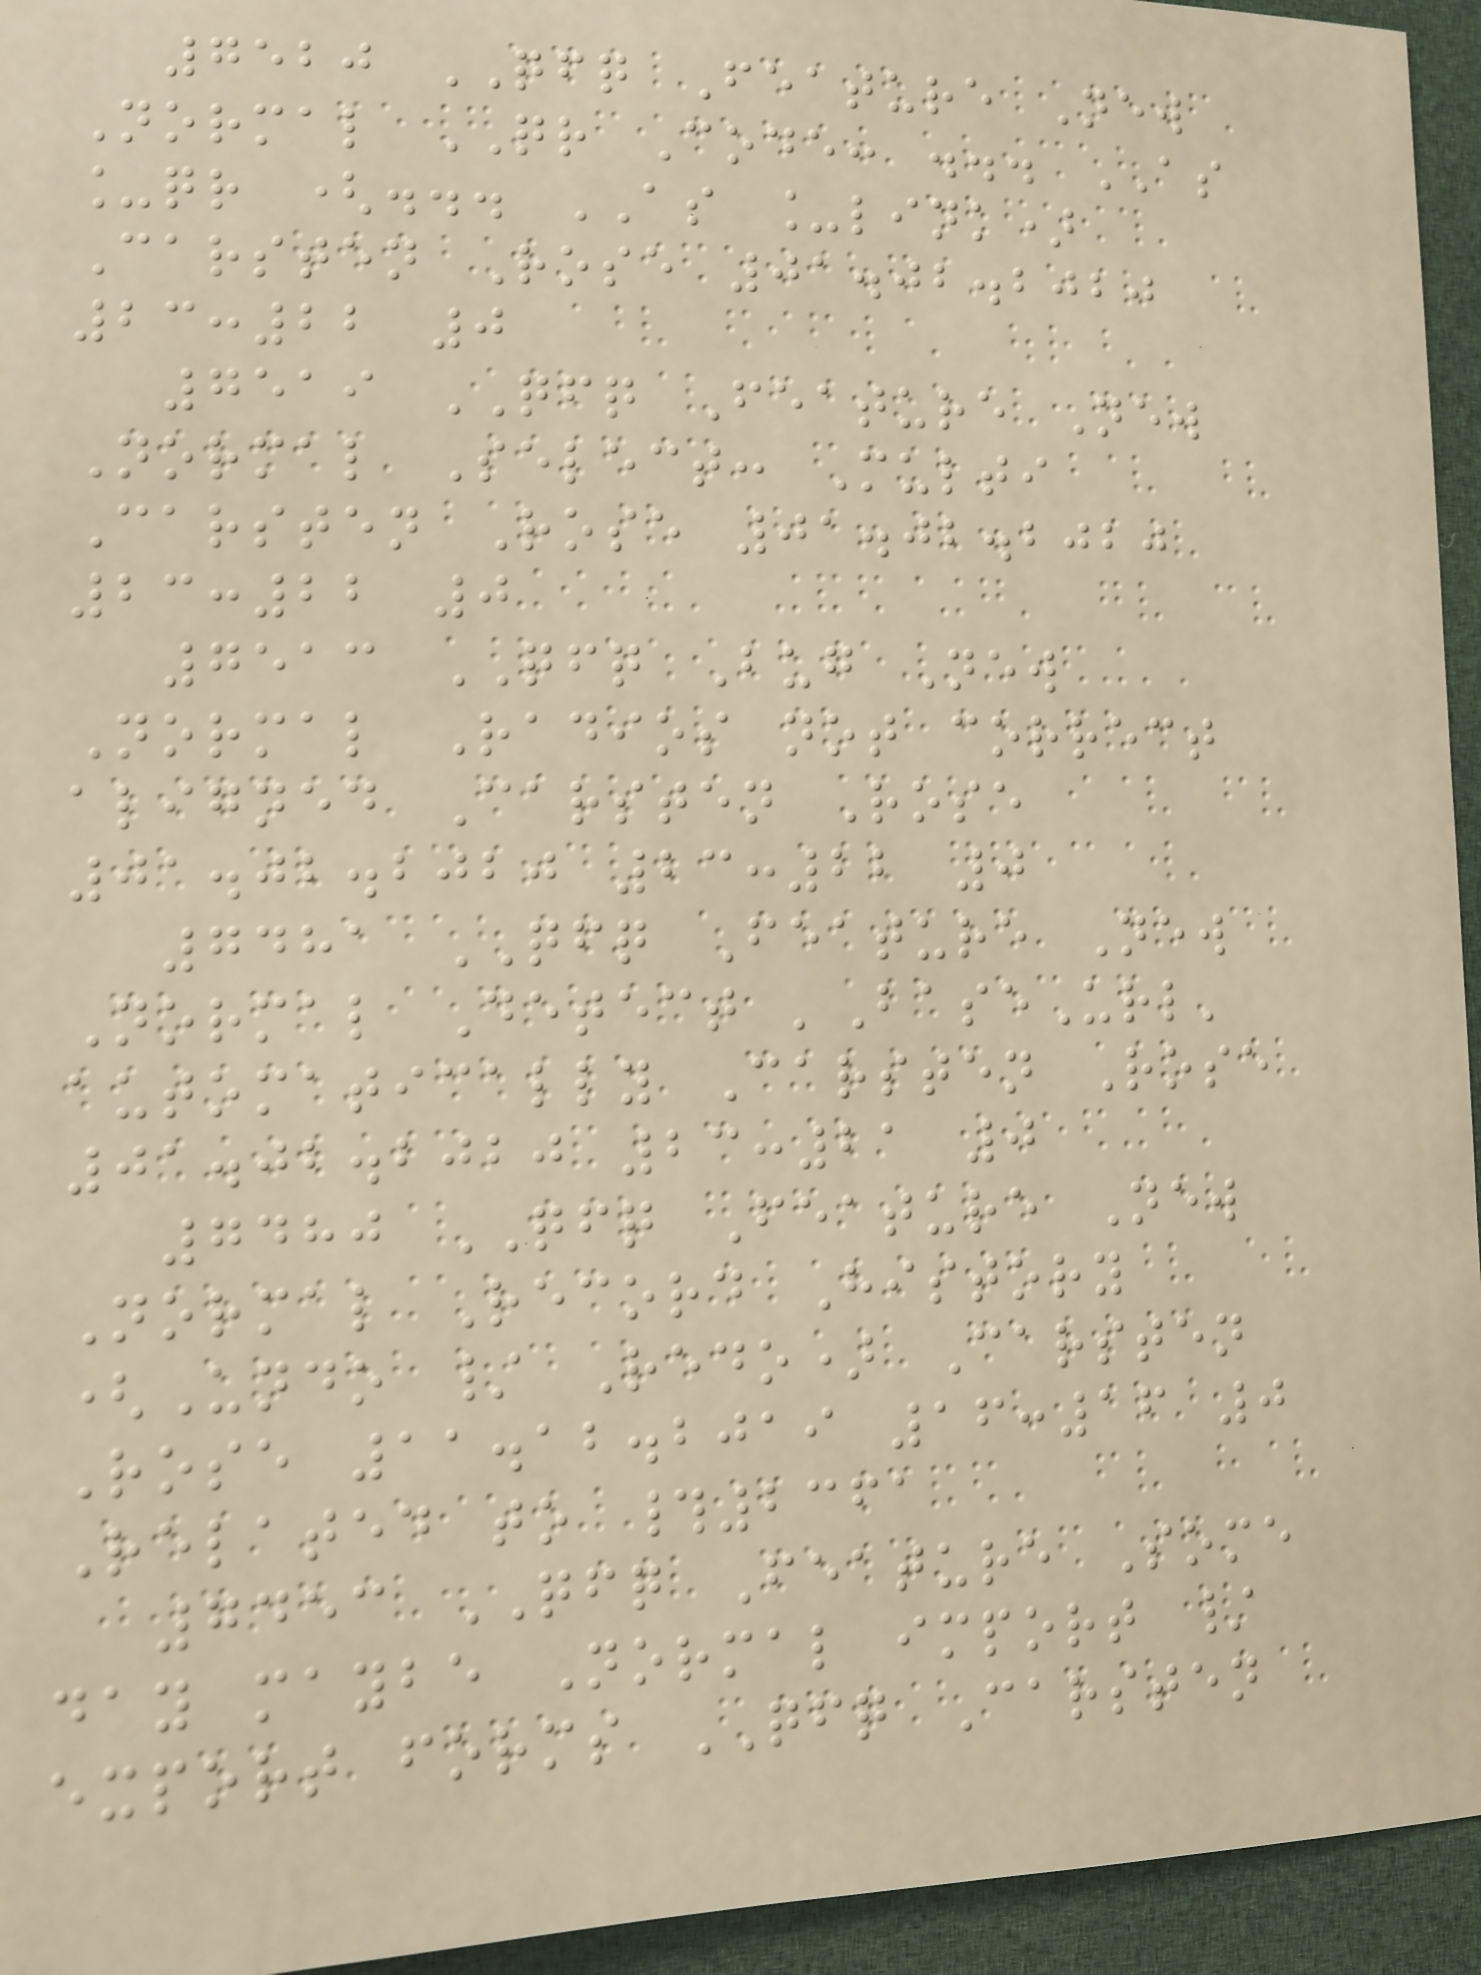7520 QFQ Feature New
Normal QR Code: ... AS
_qr (... AS _link)
Carsten Rose 01.02.2020
23:22 0
7519 QFQ Feature New
Normal Select: Multi
Carsten Rose 01.02.2020
23:22 0
7513 QFQ Bug New
Normal Radios not correct
aligned Carsten Rose
01.02.2020 23:22 0
7481 QFQ Feature New
Normal Detect 'BaseUrl'
automatically Carsten Rose
01.02.2020 23:21 0
7480 QFQ Feature New
Normal Record History
(Undo / Redo) Carsten
Rose 11.12.2019 16:16 0
Related to #2361
7453 QFQ Feature Some
day maybe Normal import /
export forms QFQ Carsten
